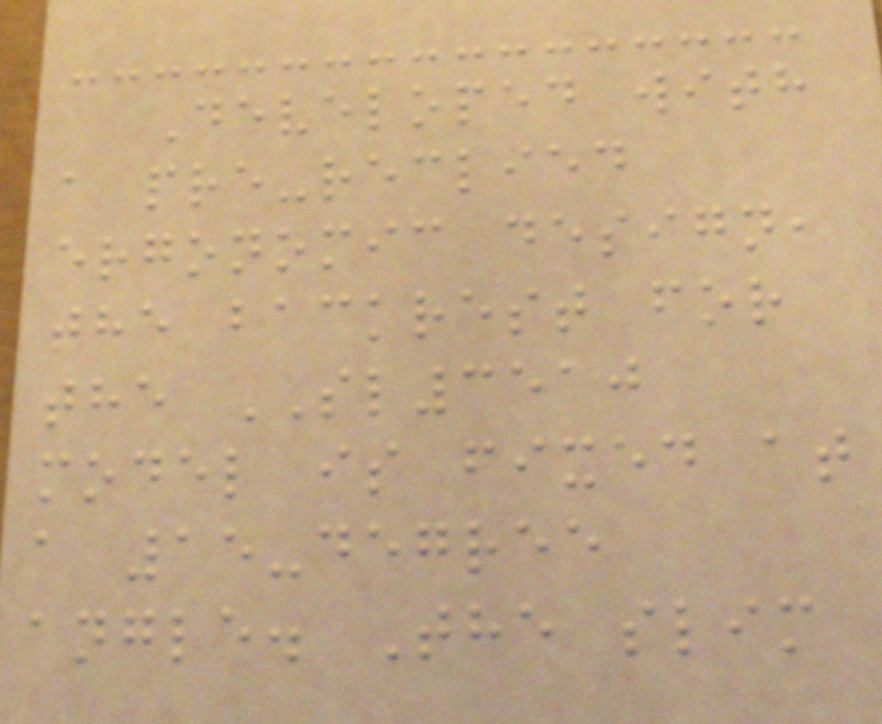Developed with
a pre-reclied
ergonomic design,
the backrest for
the SL3510
model is fixed at
a 15-degree
angle. The slim
